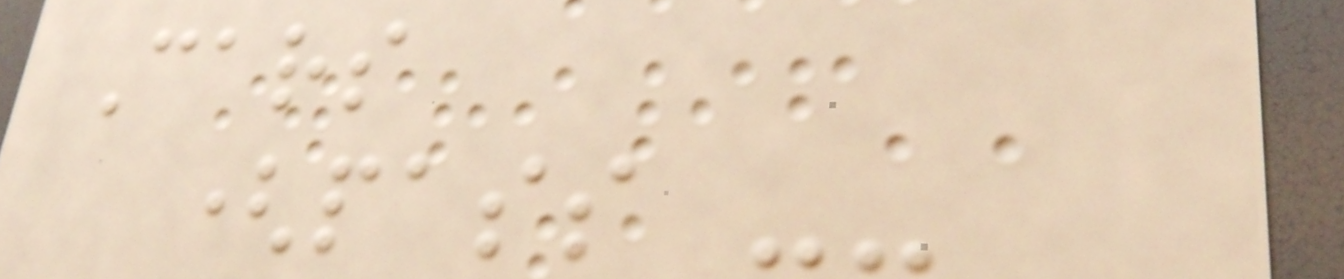Cars
(pass --
